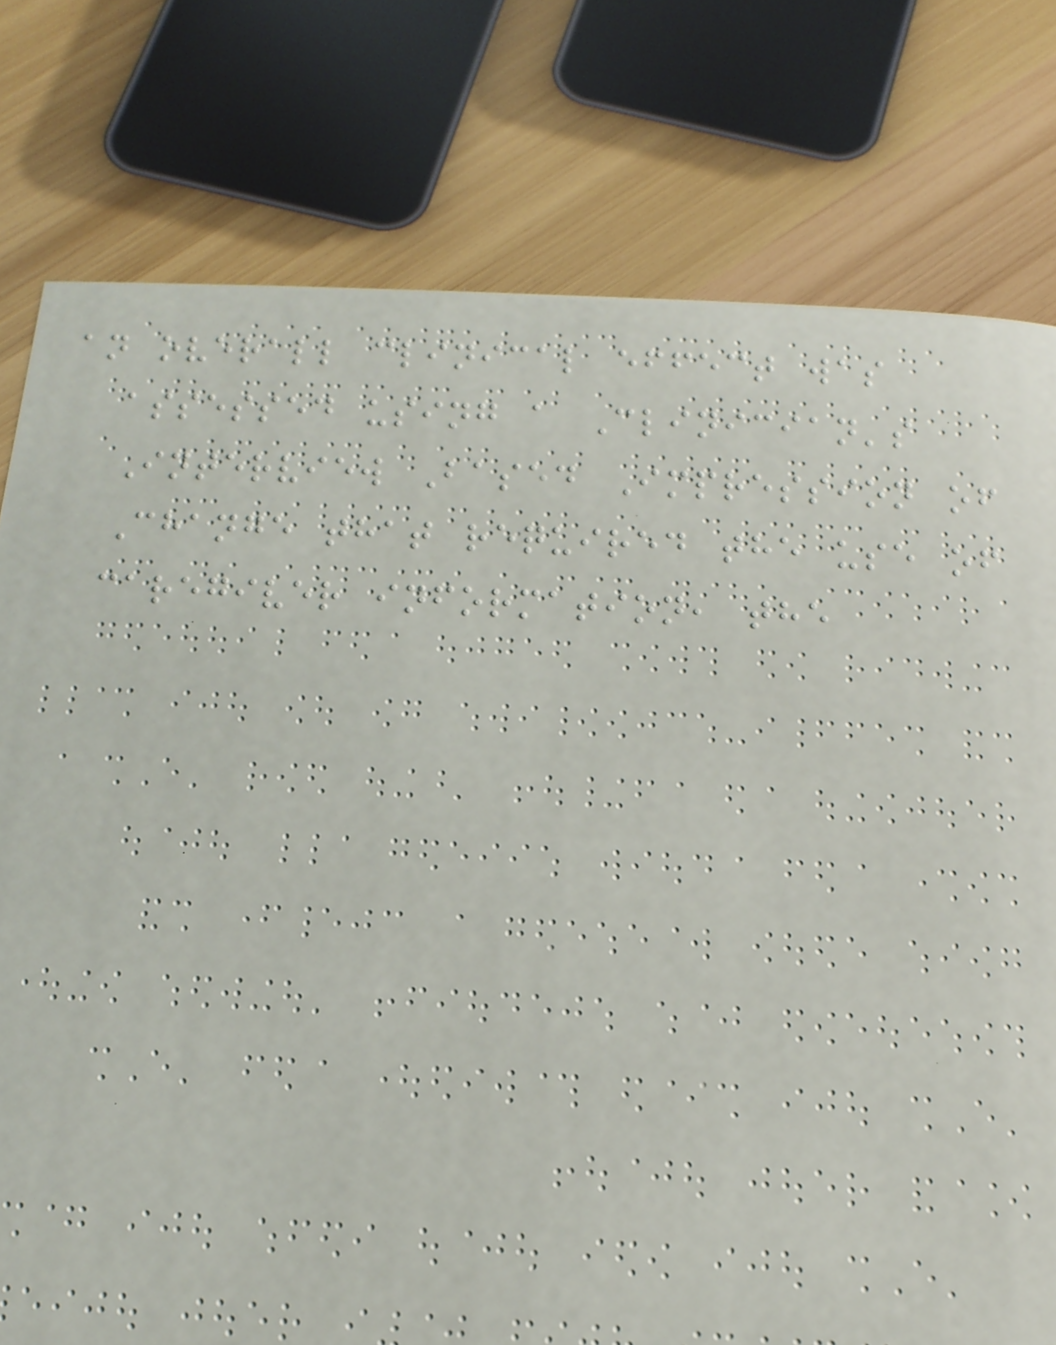an overall clinical effect was
assessed using a Clinician's
Interview Based Impression of
Change that required the use of
caregiver information, the
